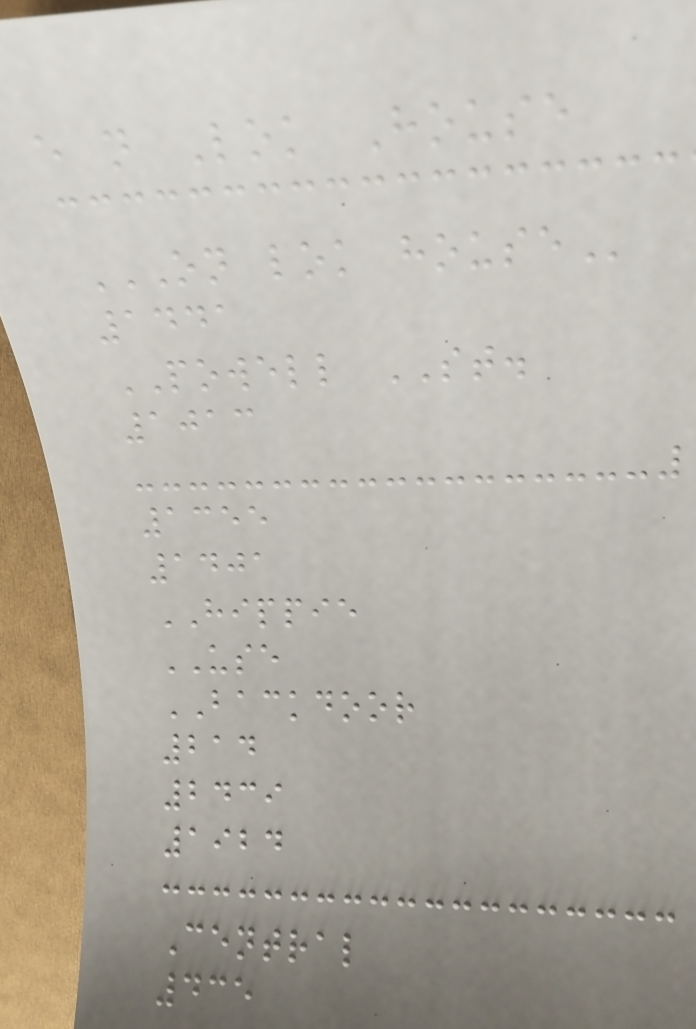e n Lok House
ON LOK HOUSE
1441
POWELL ST.
1013
1355
1401
HIPPIE
USE
BACKDOOR
214
2439
1924
Central
435
